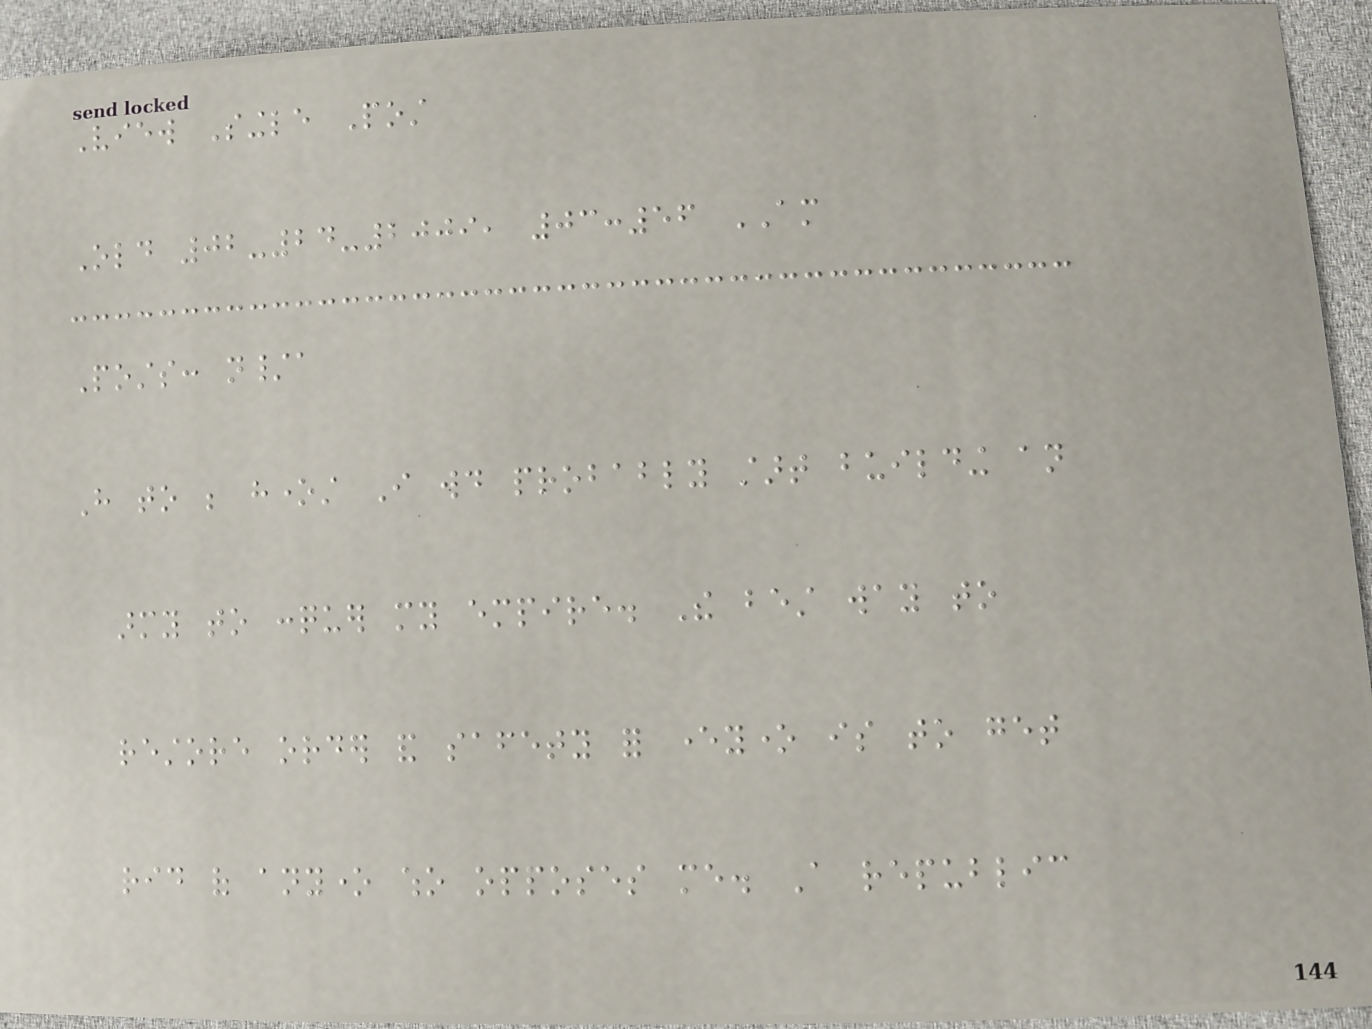View Single Post
Old 02-24-2009, 03:56 AM
Posts: n/a
Have to be honest I would probably start building an
army to conquer my empire. The best way to
restore order and safety for everyone is to get
rid of anyone who opposes me. A republic
